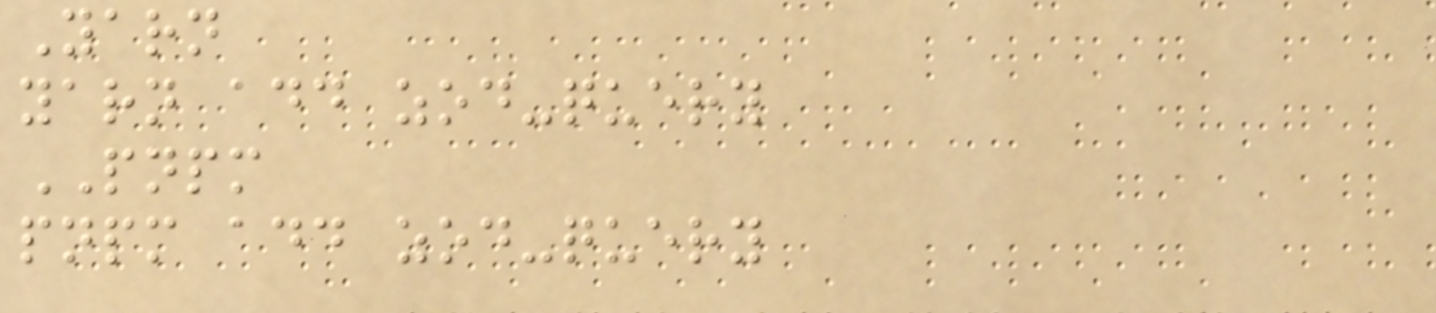Yarn
yarn add zod-query
PNPM
pnpm add zod-query
